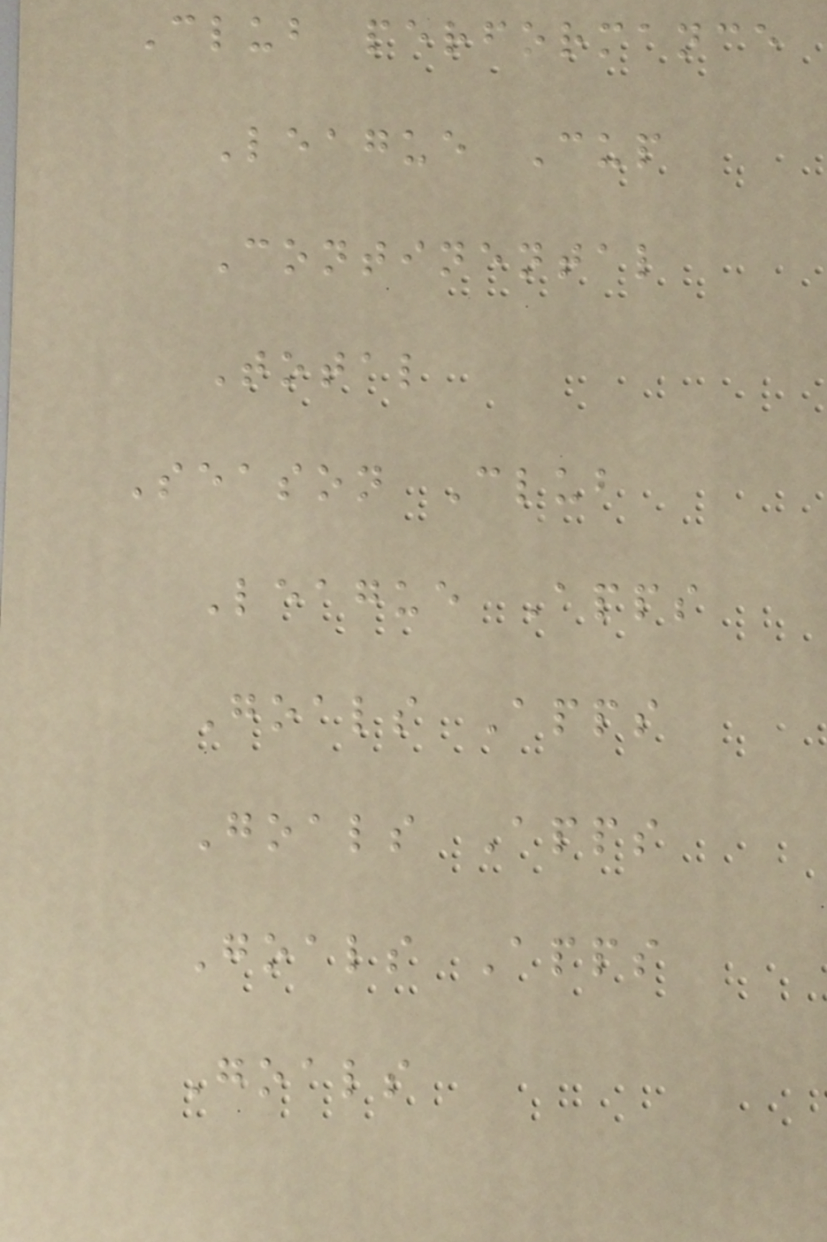Club performance
League Cup
Continental
Total
Season Club
League Apps
Goals Apps
Goals Apps
Goals Apps
Goals
